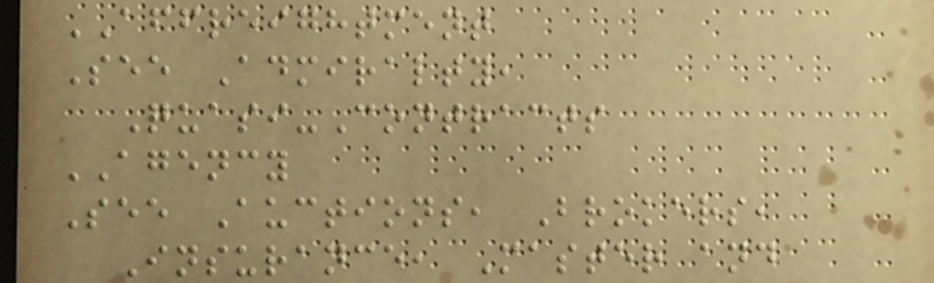AFFREIGHTMENT
See Admiralty,
Quasi-Contracts
AGENCY
See Auctions, Brokers,
Insurance, Master and
